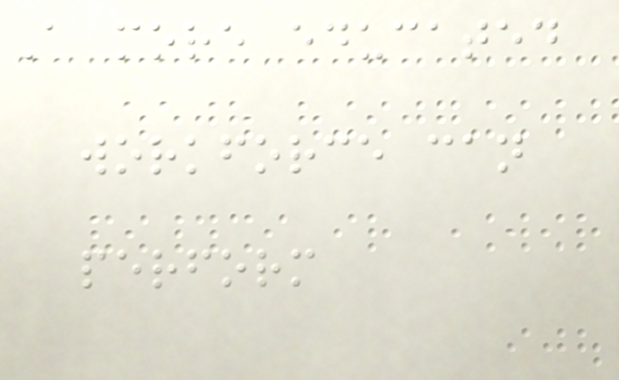A more educated
workforce can
perform
